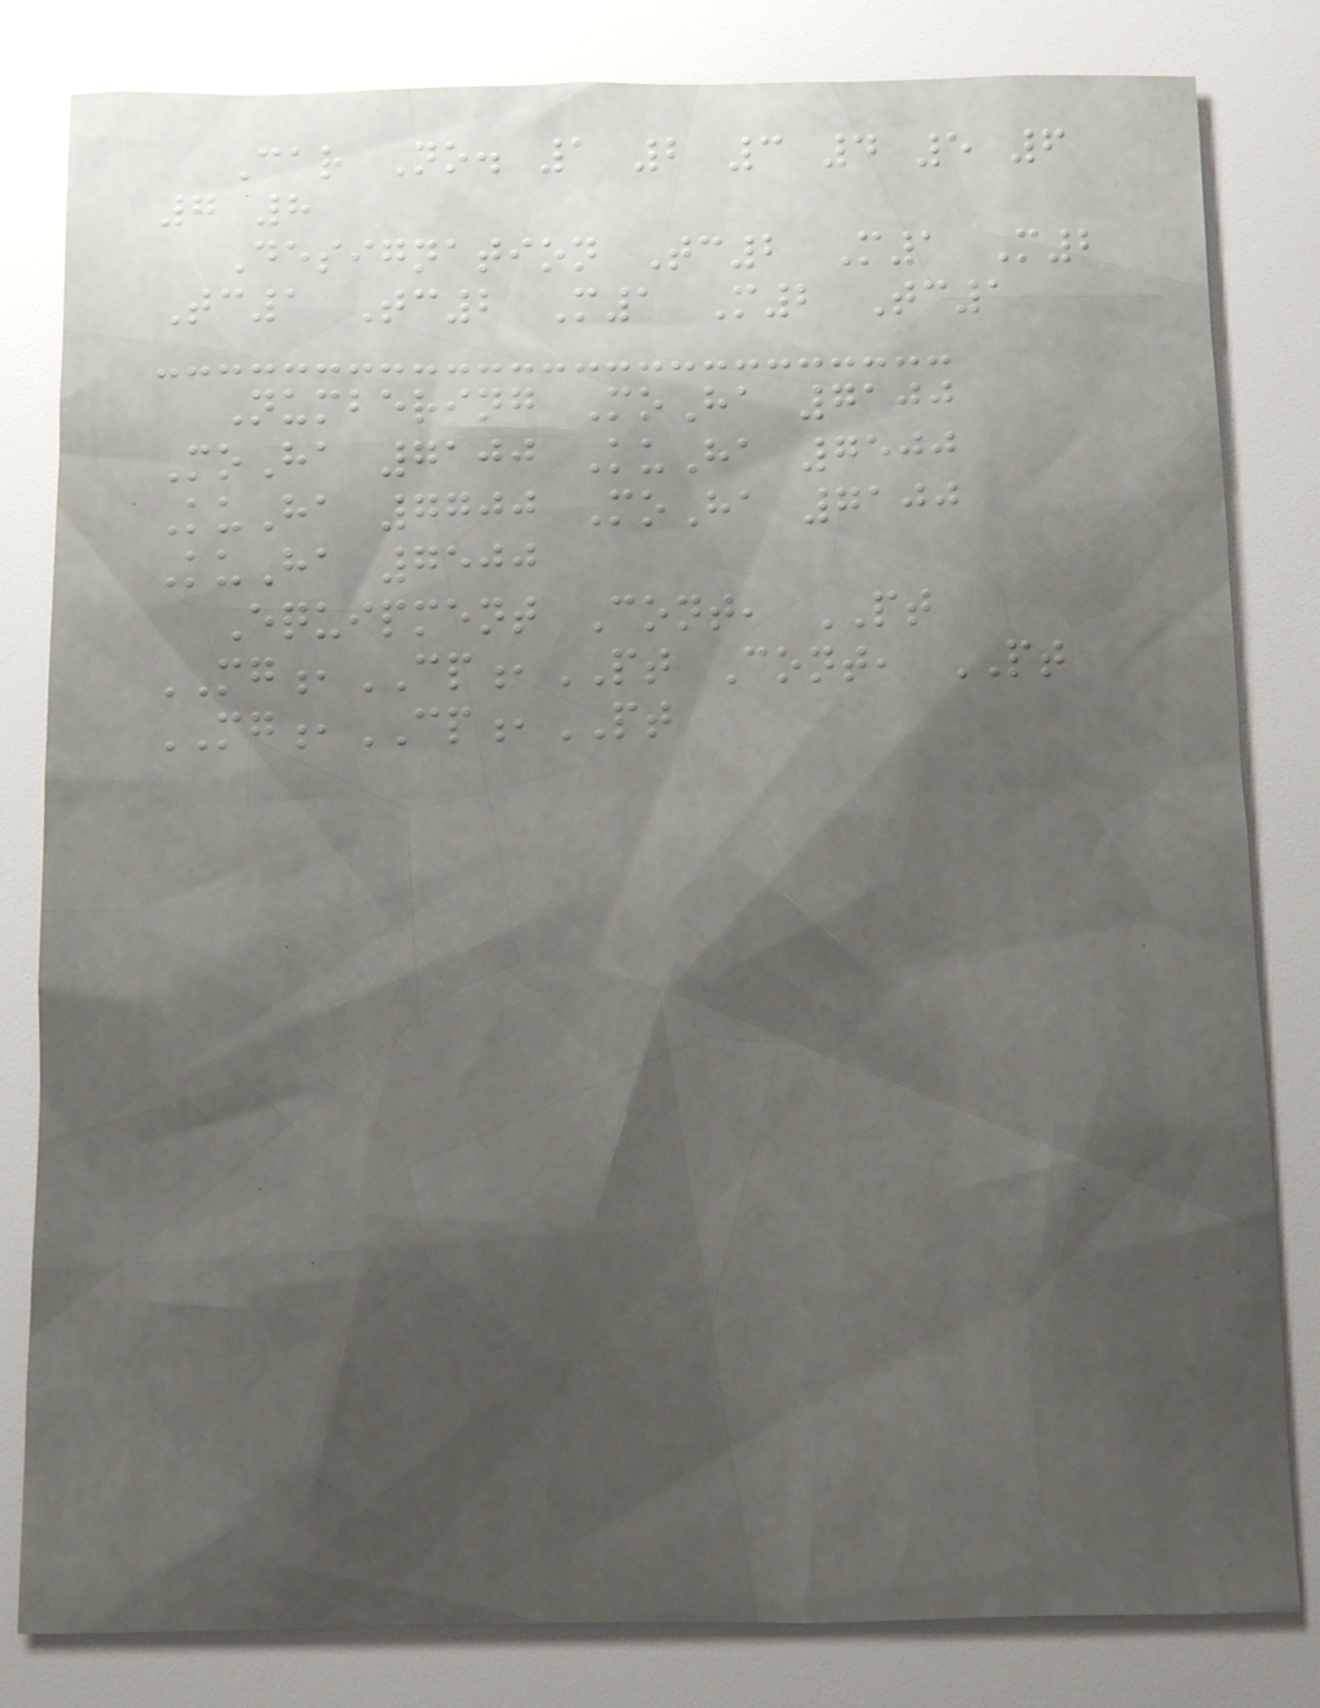Car No. 1 2 3 4 5 6
7 8
Designation Tc2 M1 M2
Tc1 Tc2 M1 M2 Tc1
Numbering MoHa 7100
MoHa 7100 KuHa 7500
KuHa 7700 MoHa 7100
KuHa 7500
Equipment Cont, PT
MG,CP,PT Cont, PT
MG,CP,PT
